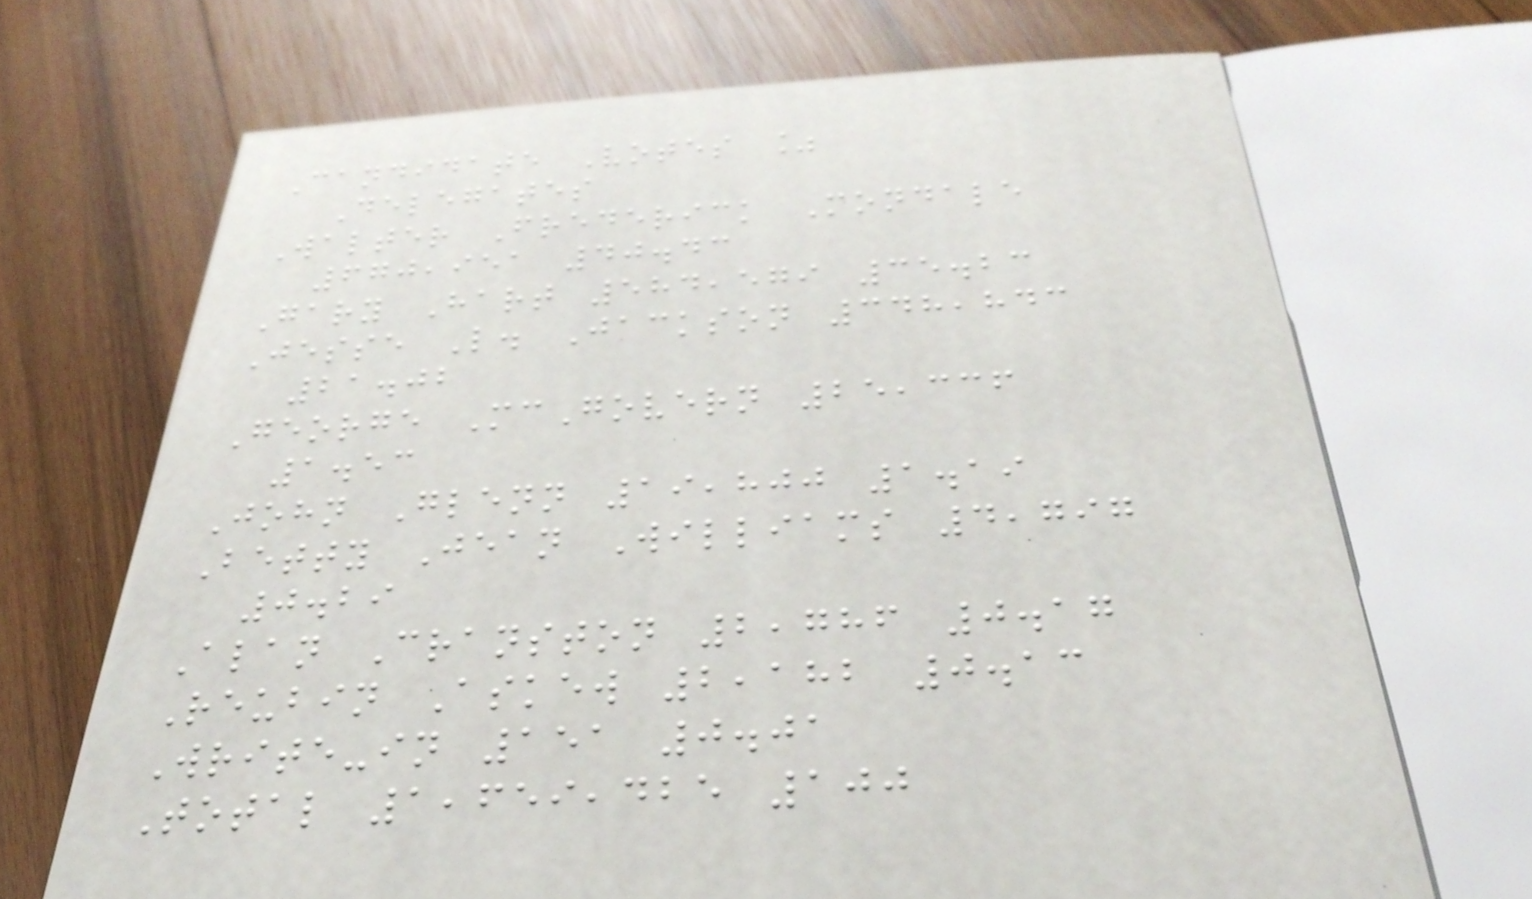Candidate Votes %
Delegates
Walter Frederick Mondale
670,951 40.43
Gary Hart 584,579 35.23
Jesse L. Jackson 348,843
21.02
George McGovern 25,336
1.53
John Glenn 19,800 1.19
Betty Jean Williams 4,797
0.29
Alan Cranston 2,786 0.17
Reubin Askew 2,182 0.13
Write-in 151 0.01
Total 1,659,425 100
